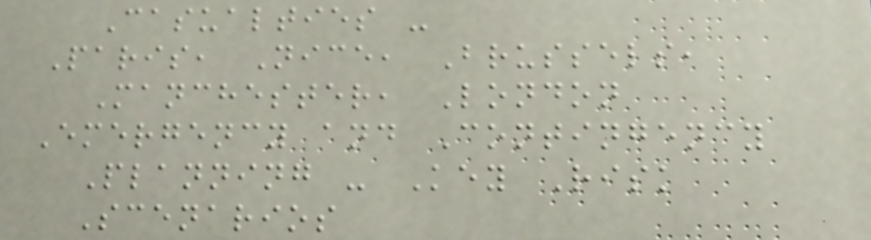Casualties -
Paris, Nice, Brussels,
Manchester, London
Emergency and Contingency
Planning - Key Risk
Scenarios
